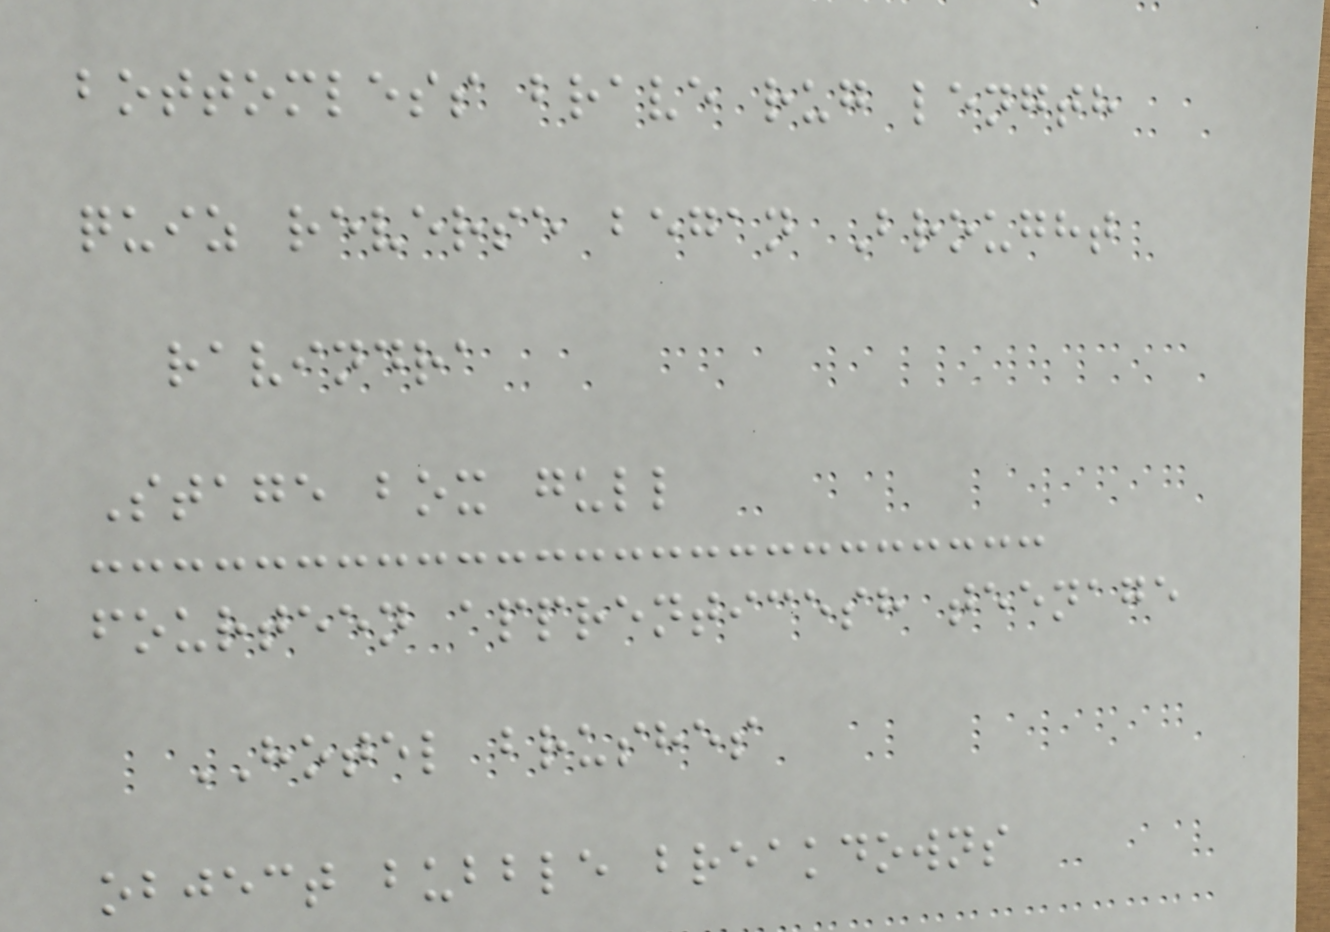bottomless brave rug length
quiz reverse began Brought
ravindra
Stage box gull
fourteen apprenticesh teenage
HOTEL brushes
object bubble breakdowns
